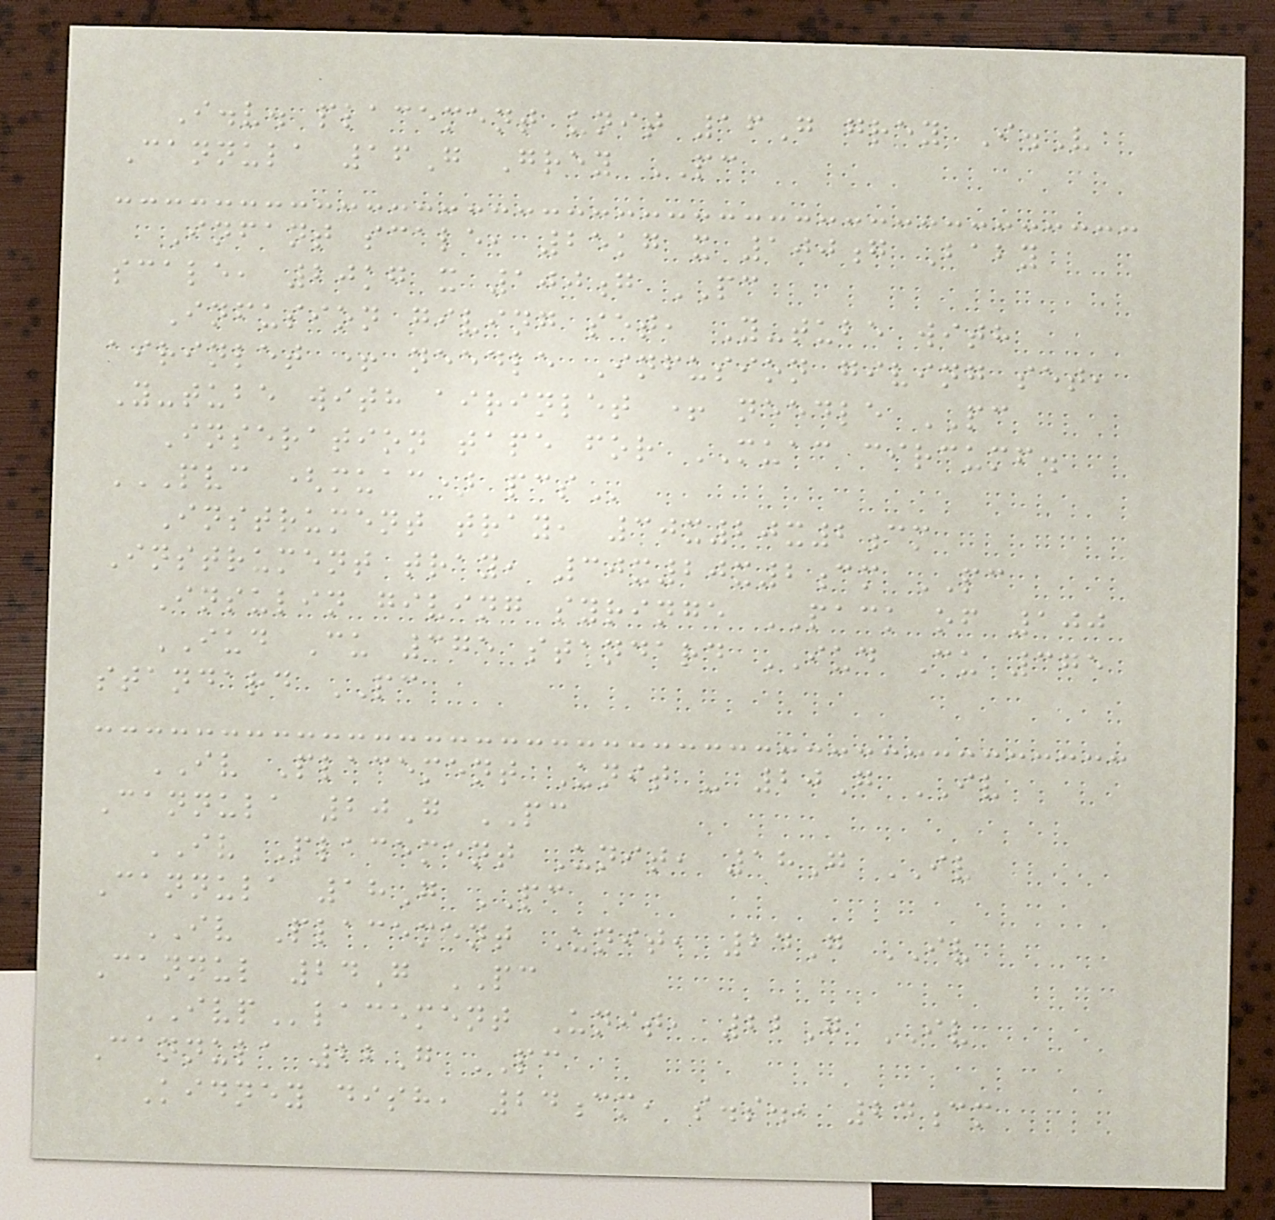I.v. placement unit 16G grey I.V
Cannula 16G Grey PC
Infant scale, 25kg x 100g Baby
scale, 20kg x 100g PC
Infusion giving set, Y-tube with
airinlet + needle Infusion giving set,
Y-tube with airinlet + needle PC
Inseration tape for MUAC circumf.
PVC (MUAC) PCS
Instrument tray, 30x20x2cm
Instrument tray, 30x20x2cm PC
Insulin giving syringe PACK of 100
IUD Cu 375 standard IUD Cu 375
standard PC
IV Placement Unit - 20G IV
Cannula 20G PC
IV Placement Unit, 18G IV
Cannula 18G PC
IV Placement Unit, 24G IV
Cannul 24G PC
IVPlacement Unit, 22G IV
Cannula 22G PC
Kidney dish, 24cm, s.s., 24cm
